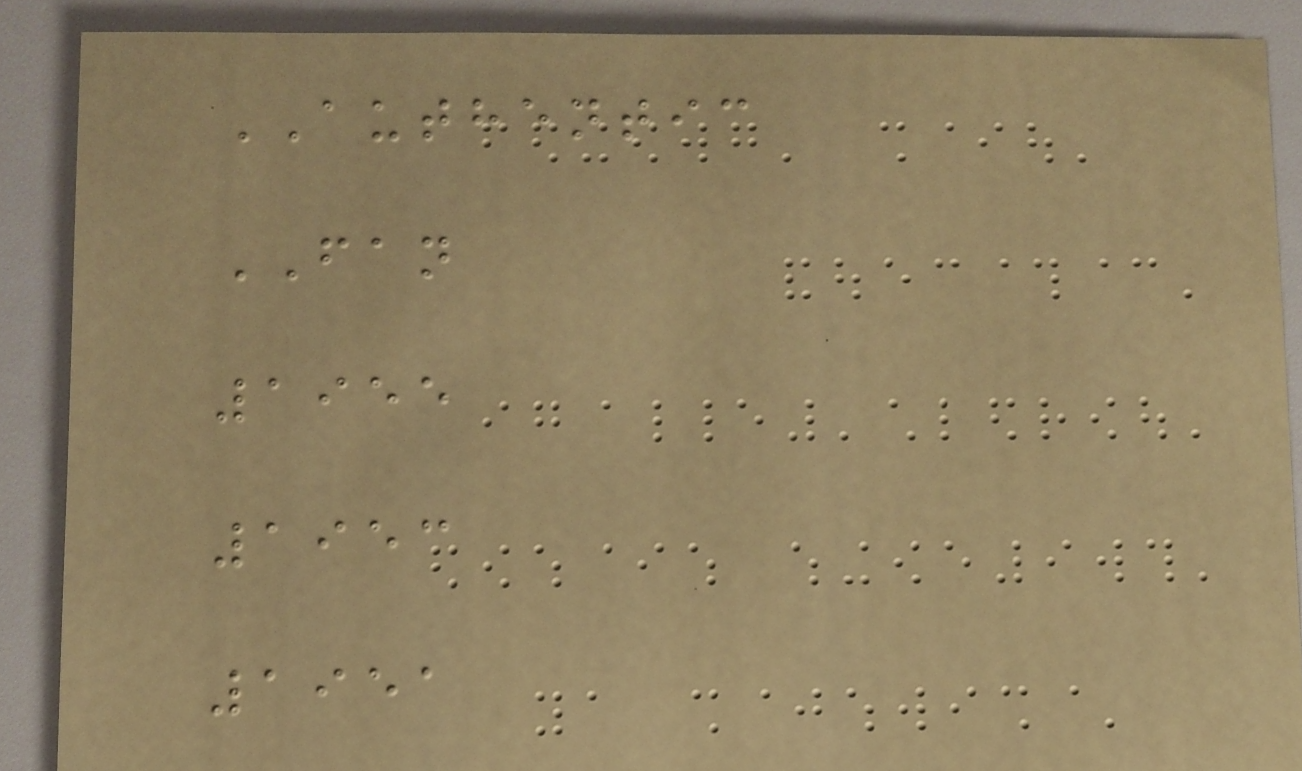AUTHENTIC
FAN
1955
1953
1951
